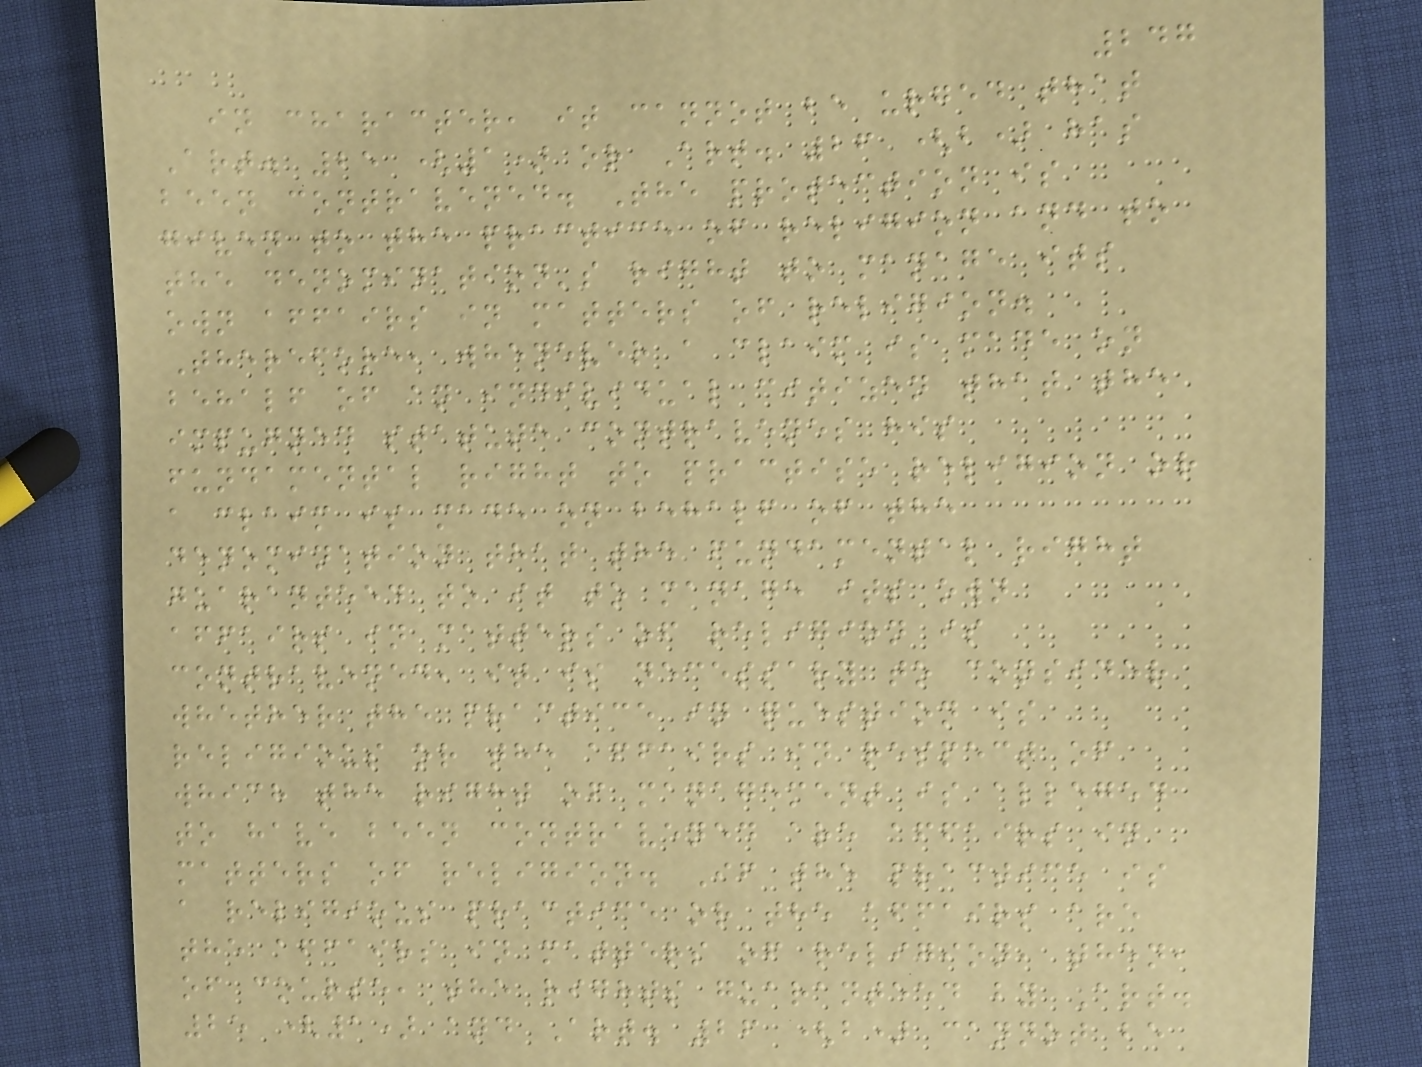247
in character, it cannot be urged that
Art. 25 (1) or Art. 26 (b) has
been contravened. The protection is
given to the practice of religion and to
the denomination's right to manage its
own affairs in matters of religion.
Therefore, whenever a claim is made on
behalf of an individual citizen that the
impugned statute contravenes his
fundamental right to practise religion or
a claim is made on behalf of the
denomination that the fundamental right
guaranteed to it to manage its own
affairs in matters of religion is
contravened, it is necessary to consider
whether the practice in question is
religious or the affairs in respect of
which the right of management is alleged
to have been contravened are affairs in
matters of religion. If the practice is
a religious practice or the affairs are
the affairs in matters of religion, then,
of course, the rights guaranteed by Art.
25 (1) and Art. 26 (b) cannot be
